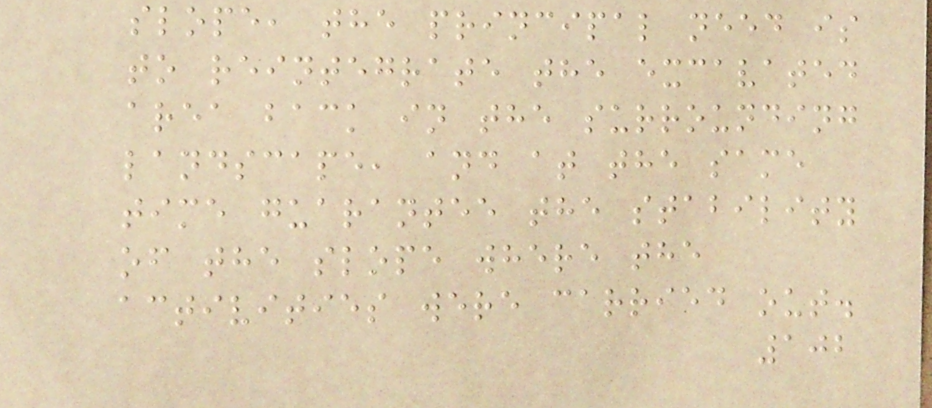slope, the principal need is
to reintegrate the excavated
area back in the surrounding
landscape, and at the same
time guarantee the stability
of the slope where the
activities were carried out.
102
